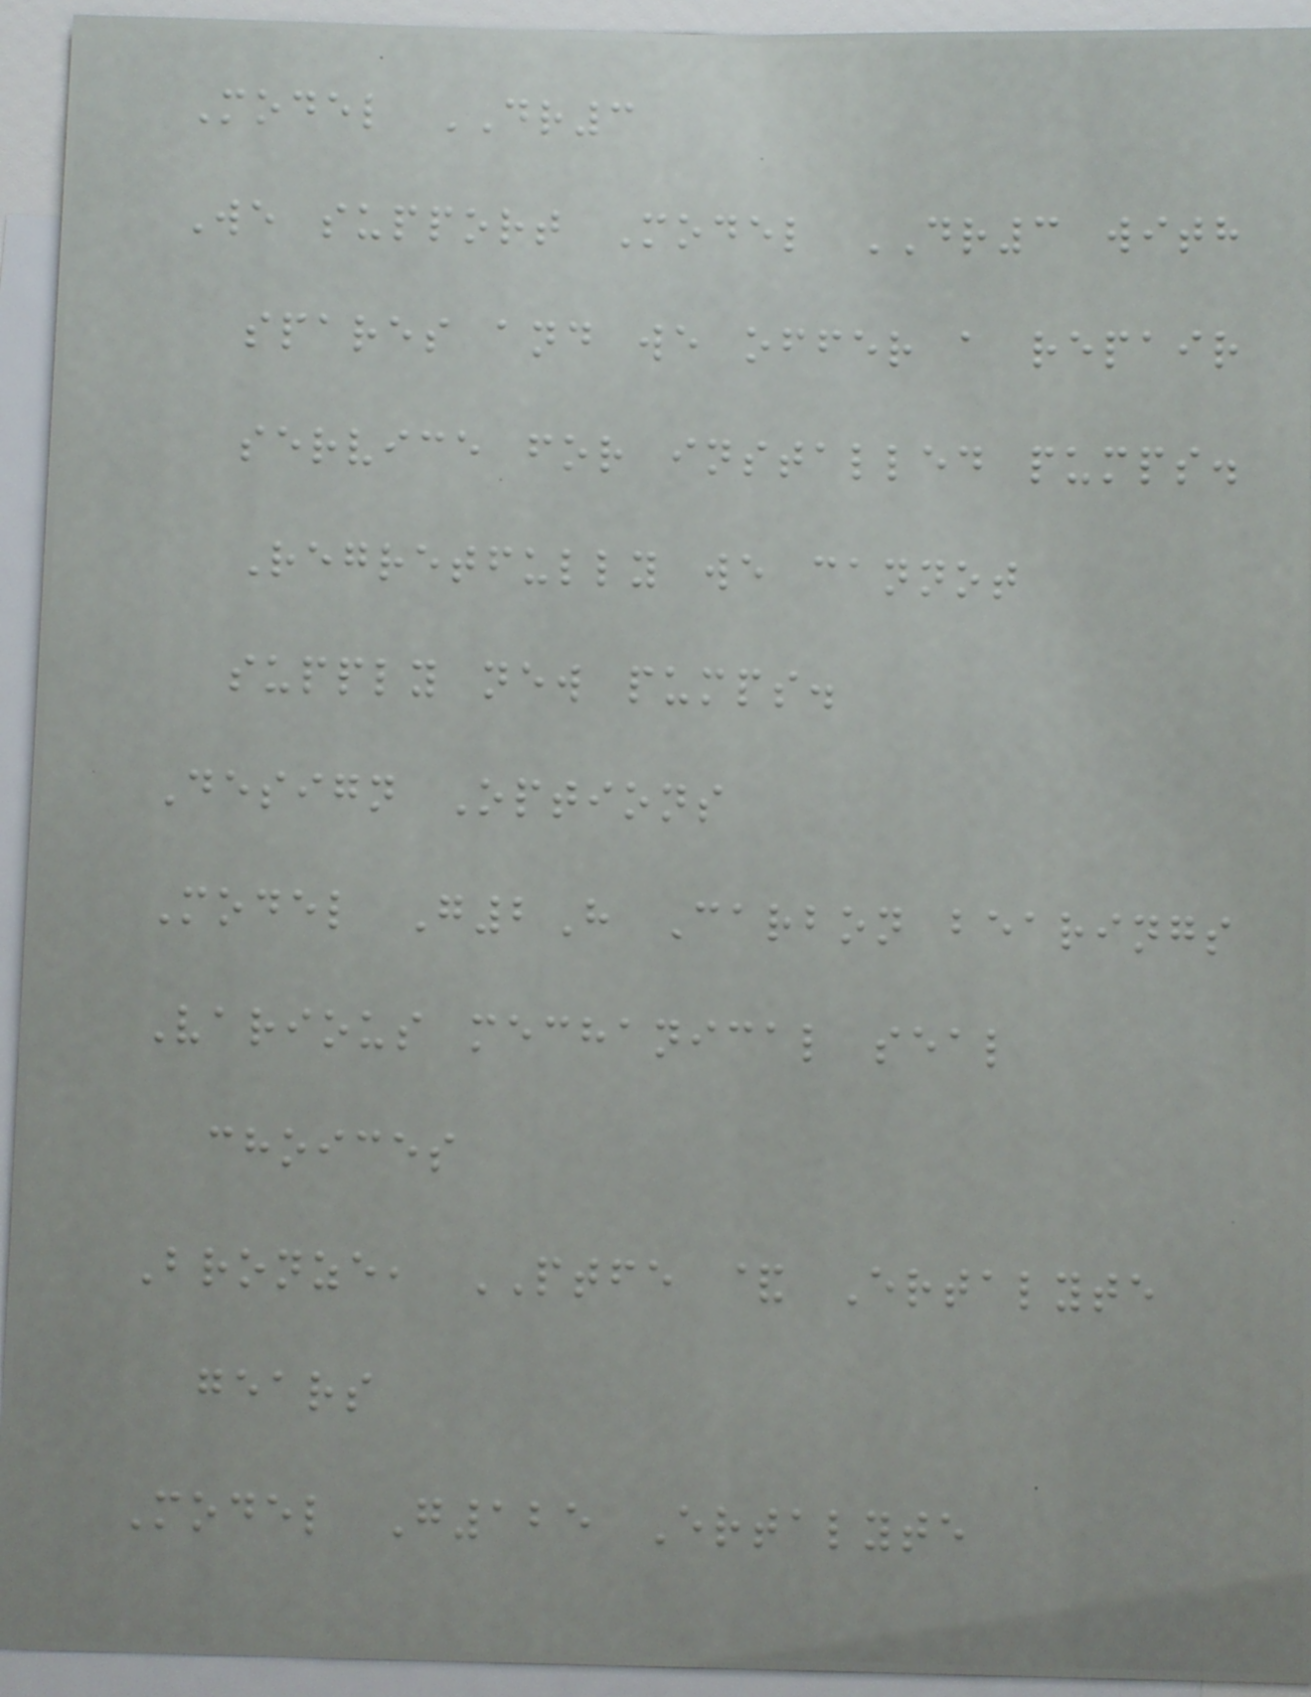Model DR3
We support Model DR3 with
spares and we offer a repair
service for installed pumps.
Regretfully we cannot
supply new pumps.
Design Options
Model G2H Carbon bearings
Various mechanical seal
choices
Bronze, PTFE & Ertalyte
gears
Model G125 Ertalyte
